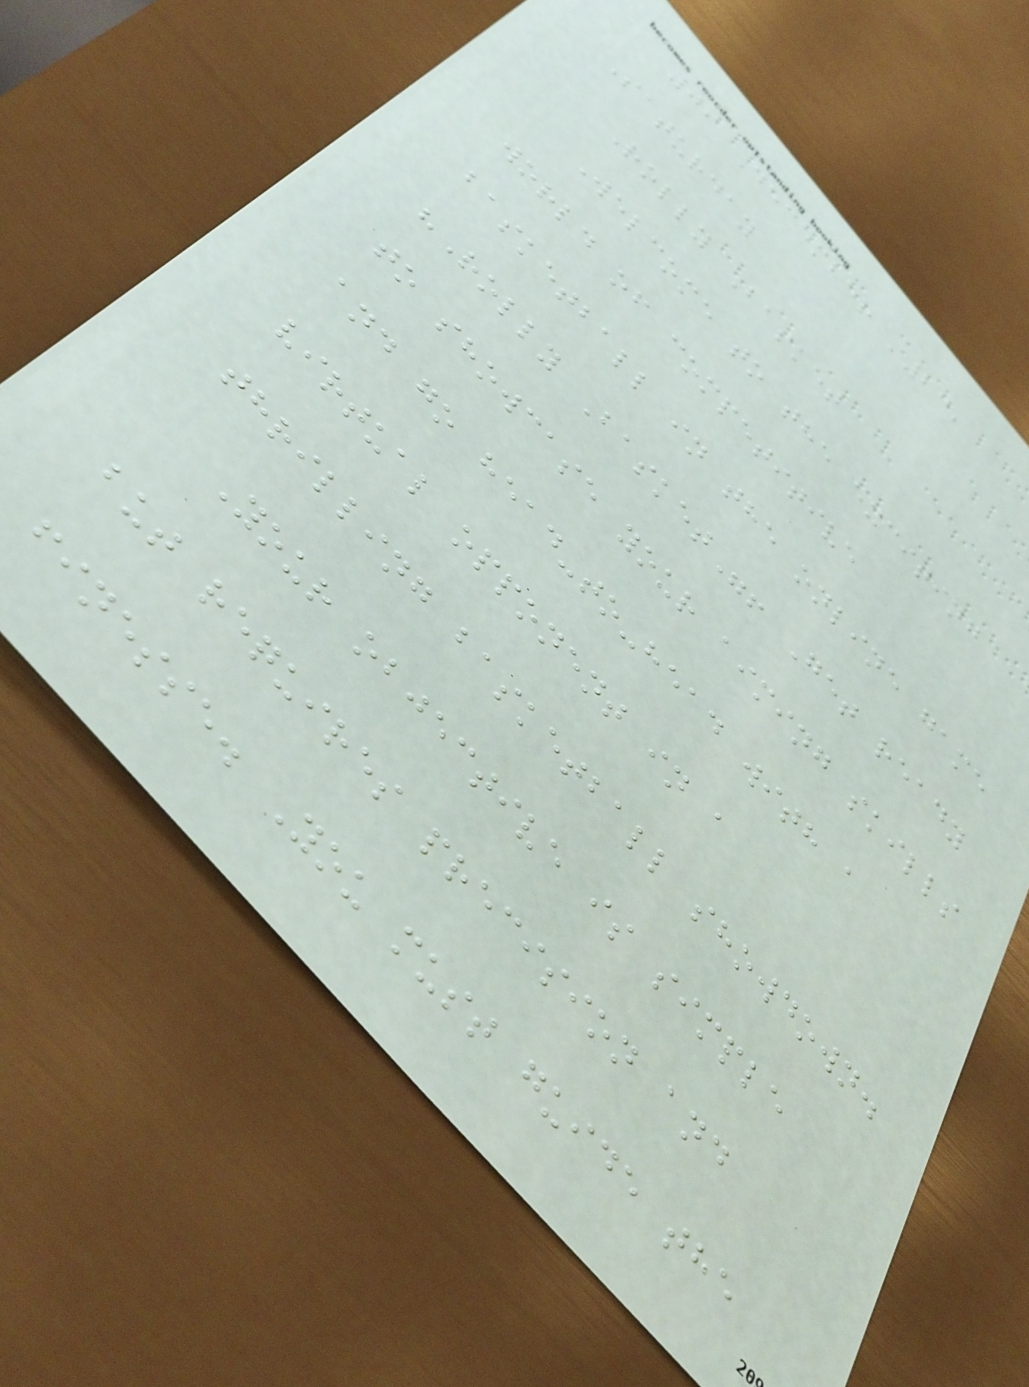09 December '23,
Saturday
Rolly Basket
Welcome to the exciting
world of competitive
basketball in the online game
"Rolly Basket"! Get ready
to showcase your aiming skills
and go head-to-head with a
virtual opponent in a
thrilling basketball showdown.
Your objective is simple
but requires precision and
finesse. You must guide the
